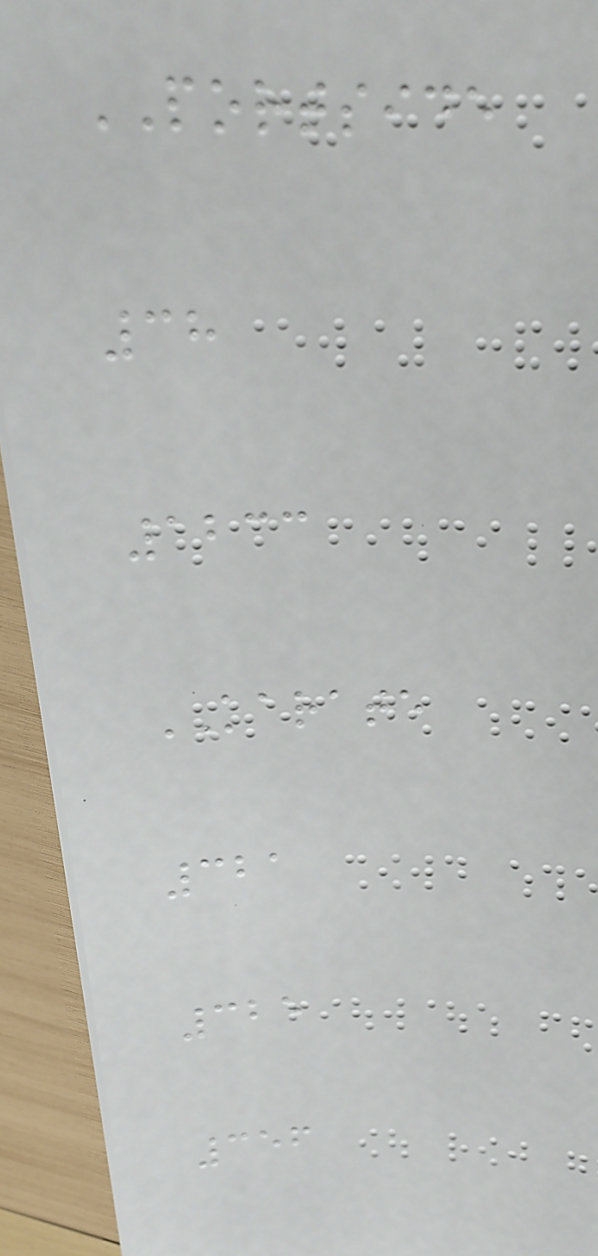PORTSIDE
38
1233
KARATE
321
325
356
